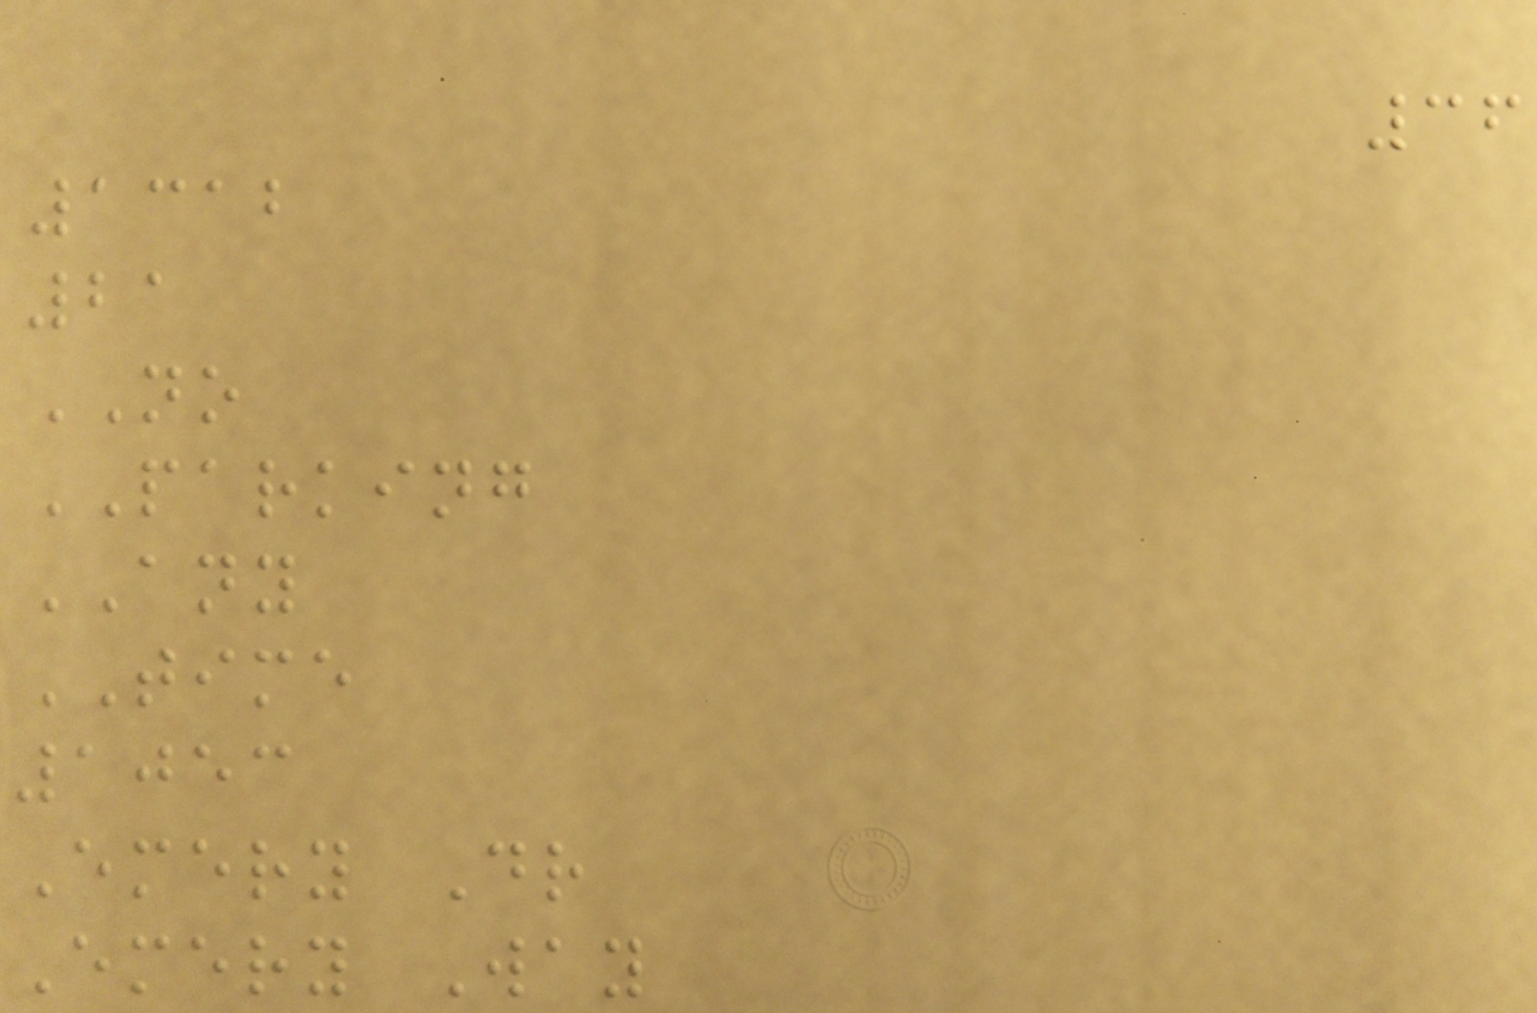36
1312
21
NO
PARKING
ANY
TIME
1053
Emery Dr
Emery Way
